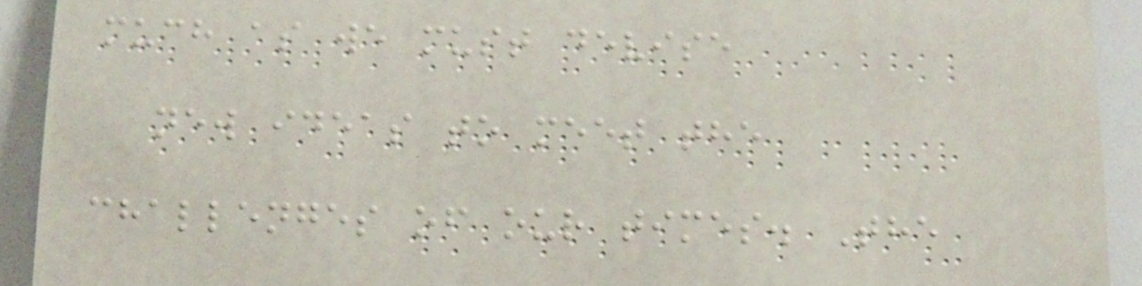much as we must devise
new ideas to meet the
challenges of our times. The
